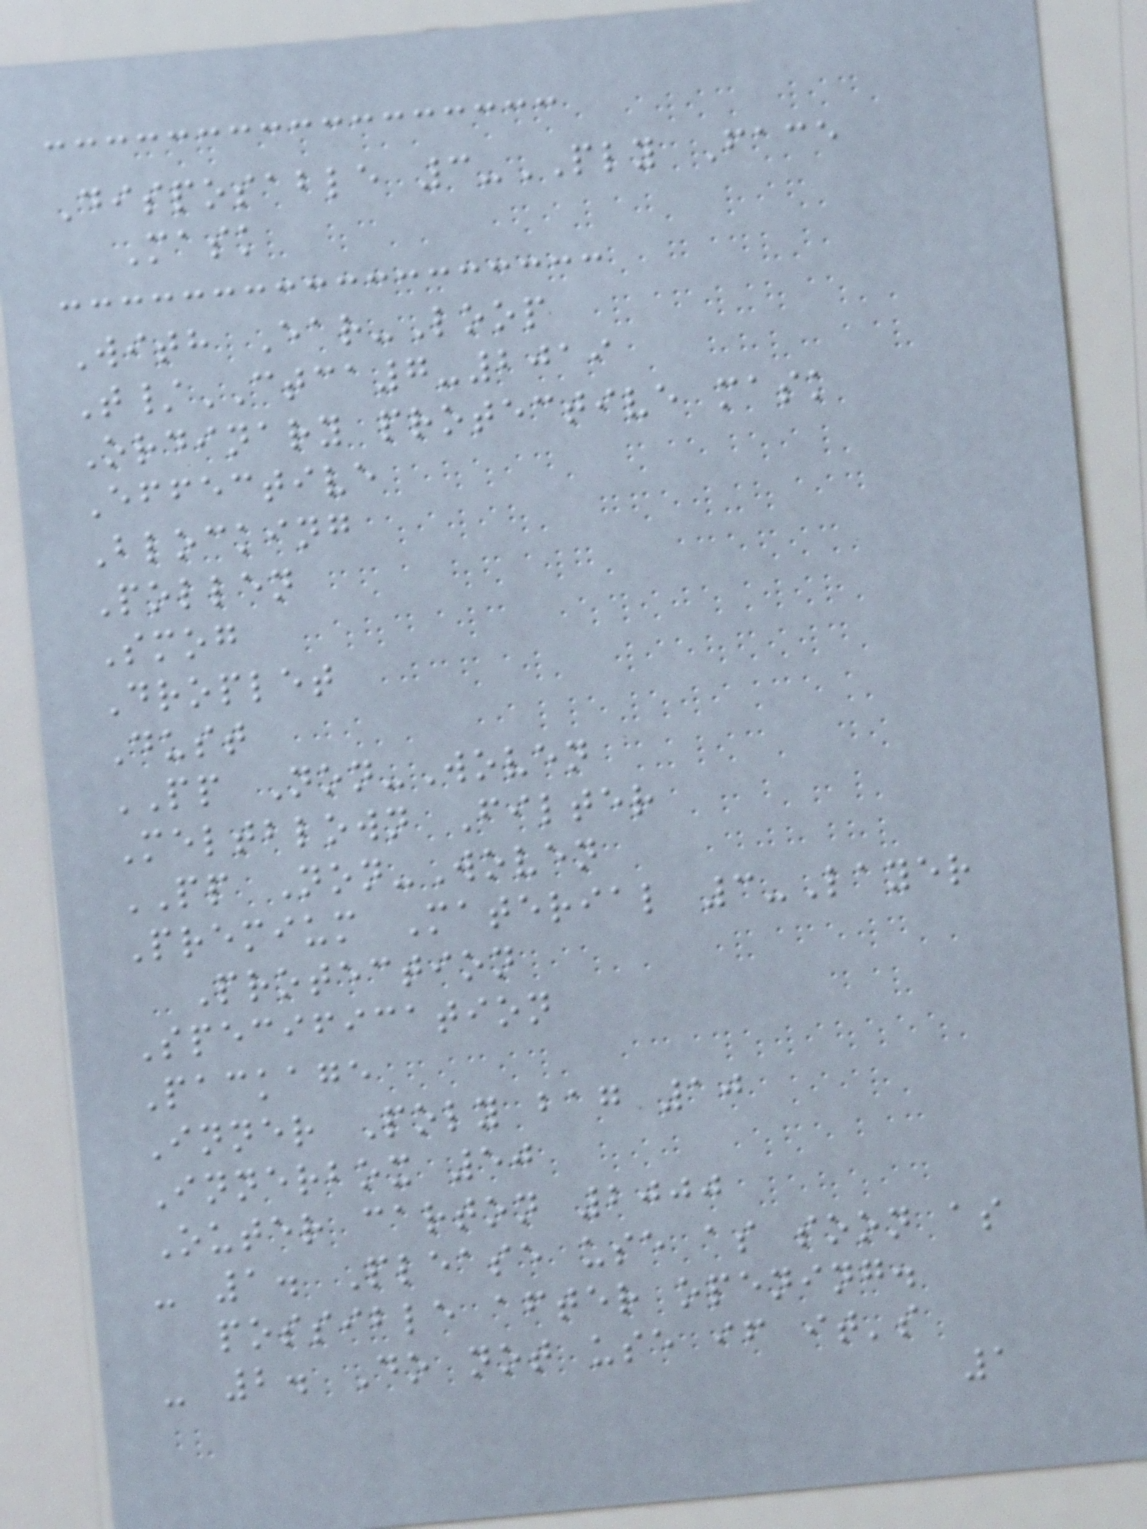Disposable 3-PLY Face
Mask
With Ear-Loop
T/CTCA7-2019
Ordinary protective mask
Effective
Blocking
Pollen
Smog
Droplet
Dust
PP Non-Woven
Meltblown Filter
PP Non-Woven
Premium Material 3-Layer
Protection
Specification
Package
Inner Poly bag 10
Innerbox 50
Outer carton 2000
- 1. Please use as soon as
possible after opening.
- 2. Do not use if it's
1
